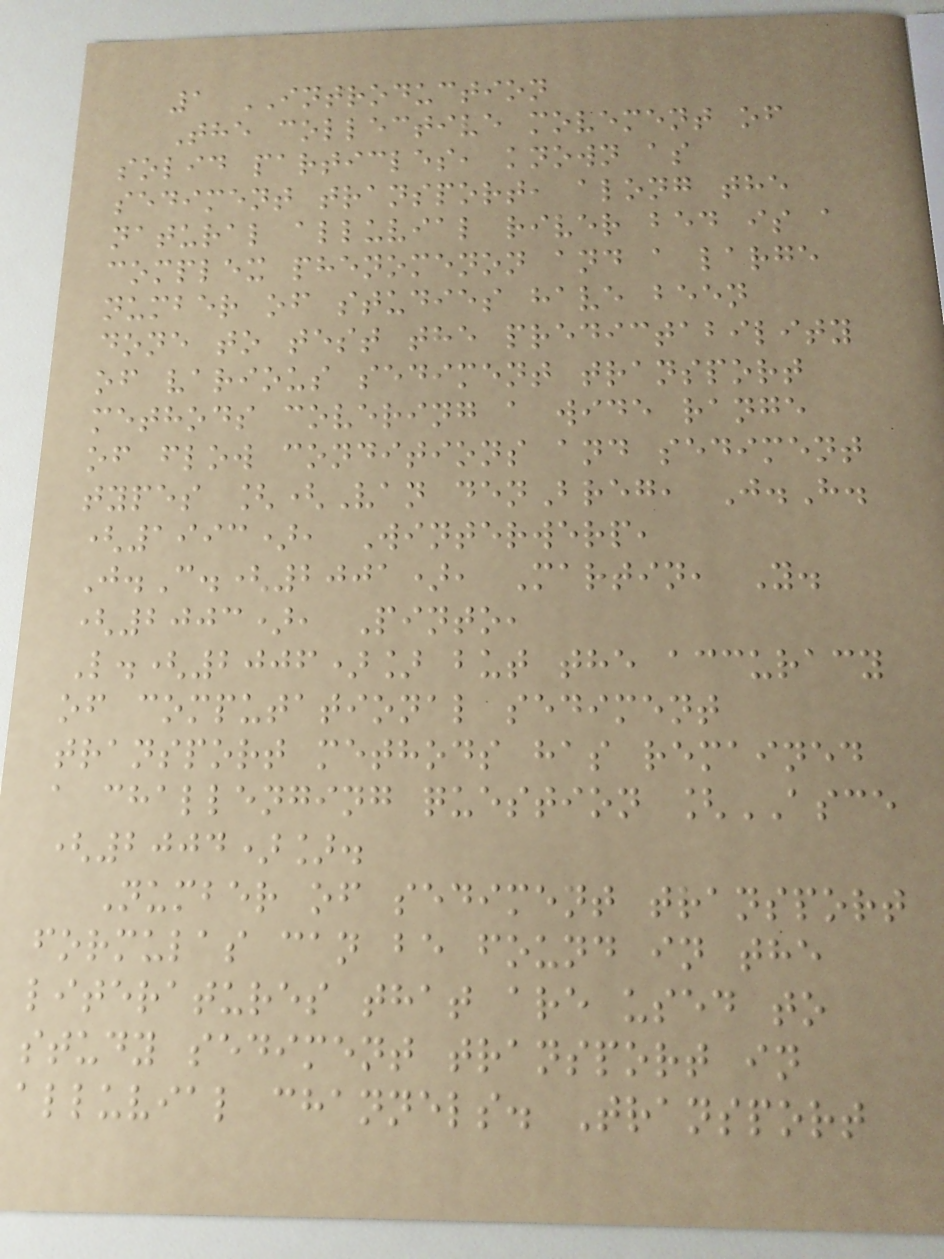1 INTRODUCTION
The collective movement of
solid particles, known as
sediment transport, along the
natural alluvial river bed is a
complex phenomenon and a large
number of studies have been
done to test the predictability
of various sediment transport
methods covering a wide range
of flow conditions and sediment
types [(Van denBreg, J.H.
(1993), Winterwerp,
J.C.(2001), Martin, Y.
(2003), Pinto,
L.(2006)] but the accuracy
of computational sediment
transport methods has remained
a challenging question [ASCE
(2004)].
Number of sediment transport
formulas can be found in the
literatures that are used to
study sediment transport in
alluvial channels. Transport
